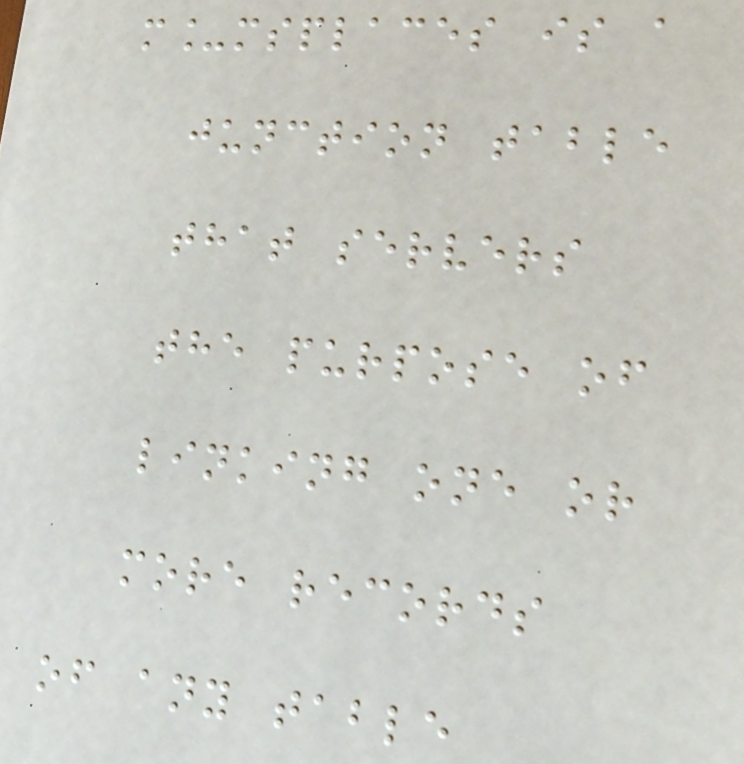m_msplaces is a
junction table
that servers
the purpose of
linking one or
more records
of any table
